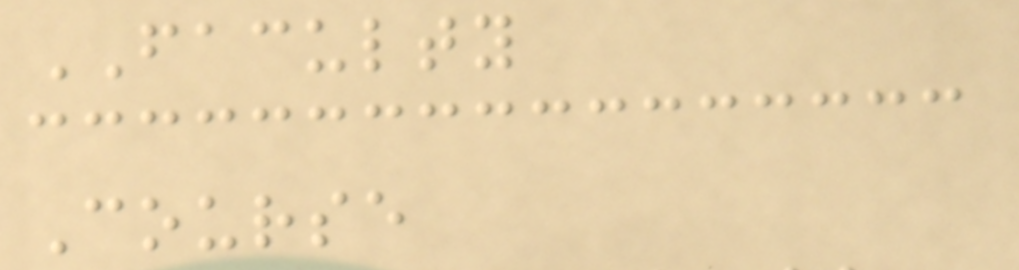FACULTY
Course
